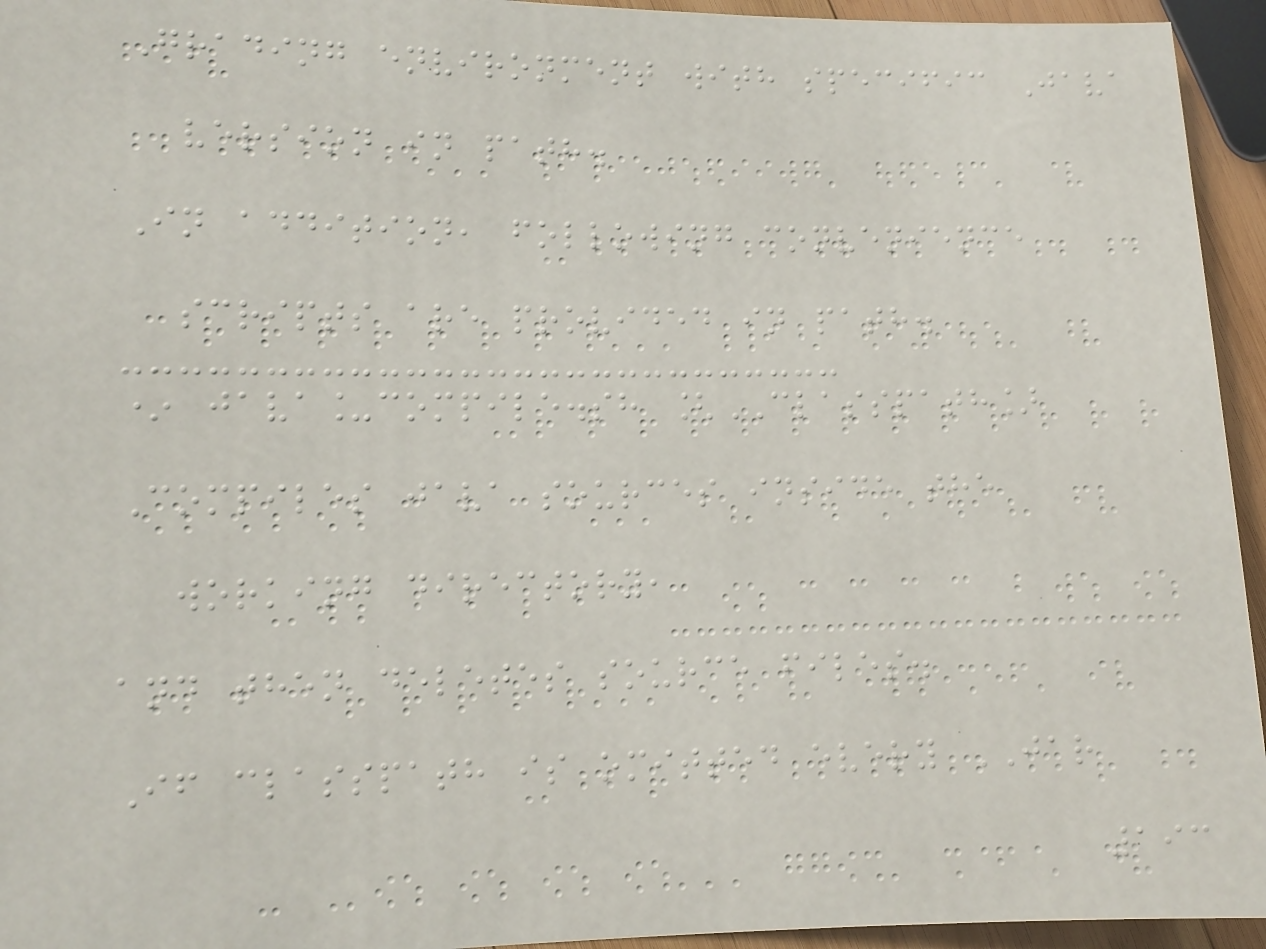Grading environment with specific Java
version in path.
In addition, following convenience
scripts are provided in path.
* java_compile.sh [CLASSPATH]
Compiles java sources inside the
working directory,
and then deletes source files.
If classpath is omitted every JAR
193
